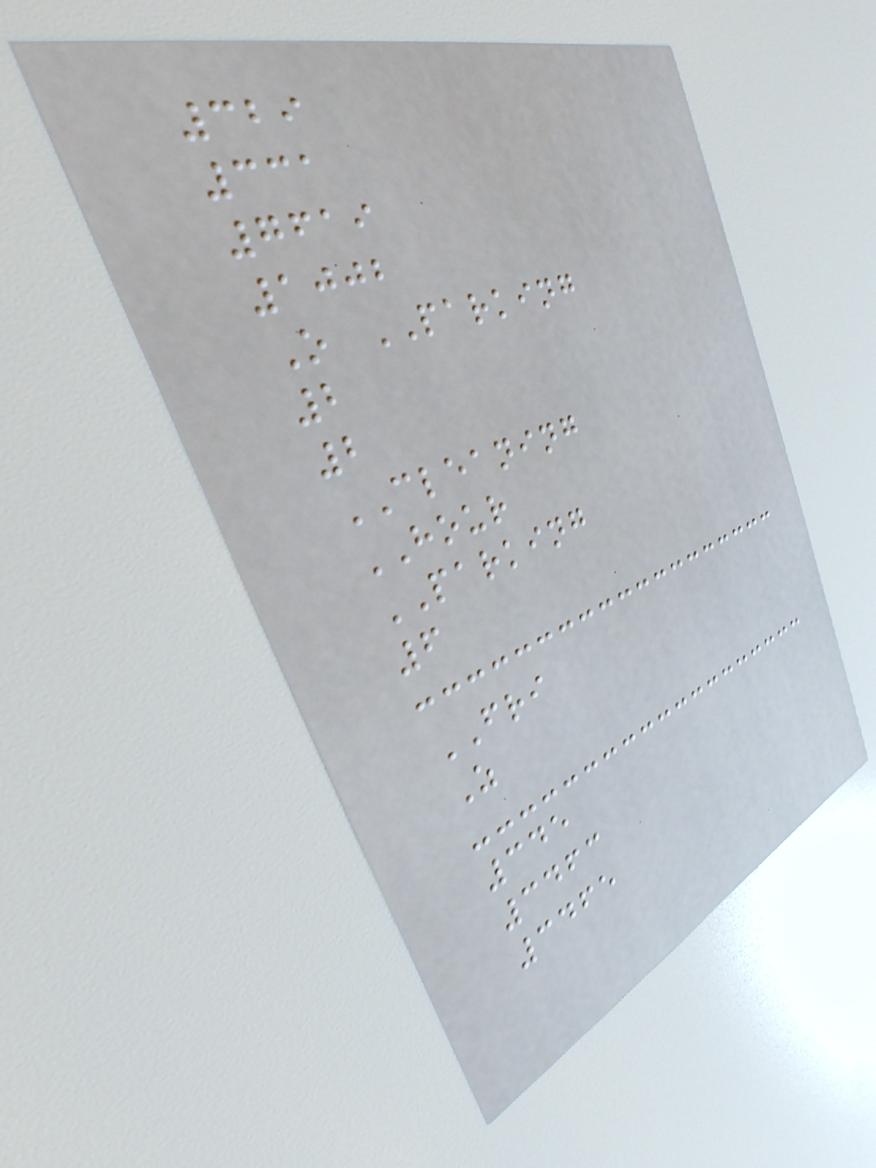329
331
7619
1002
O PARKING
2
2
CLEANING
HOUR
PARKING
6
FRI
Z
345
3463
3465
